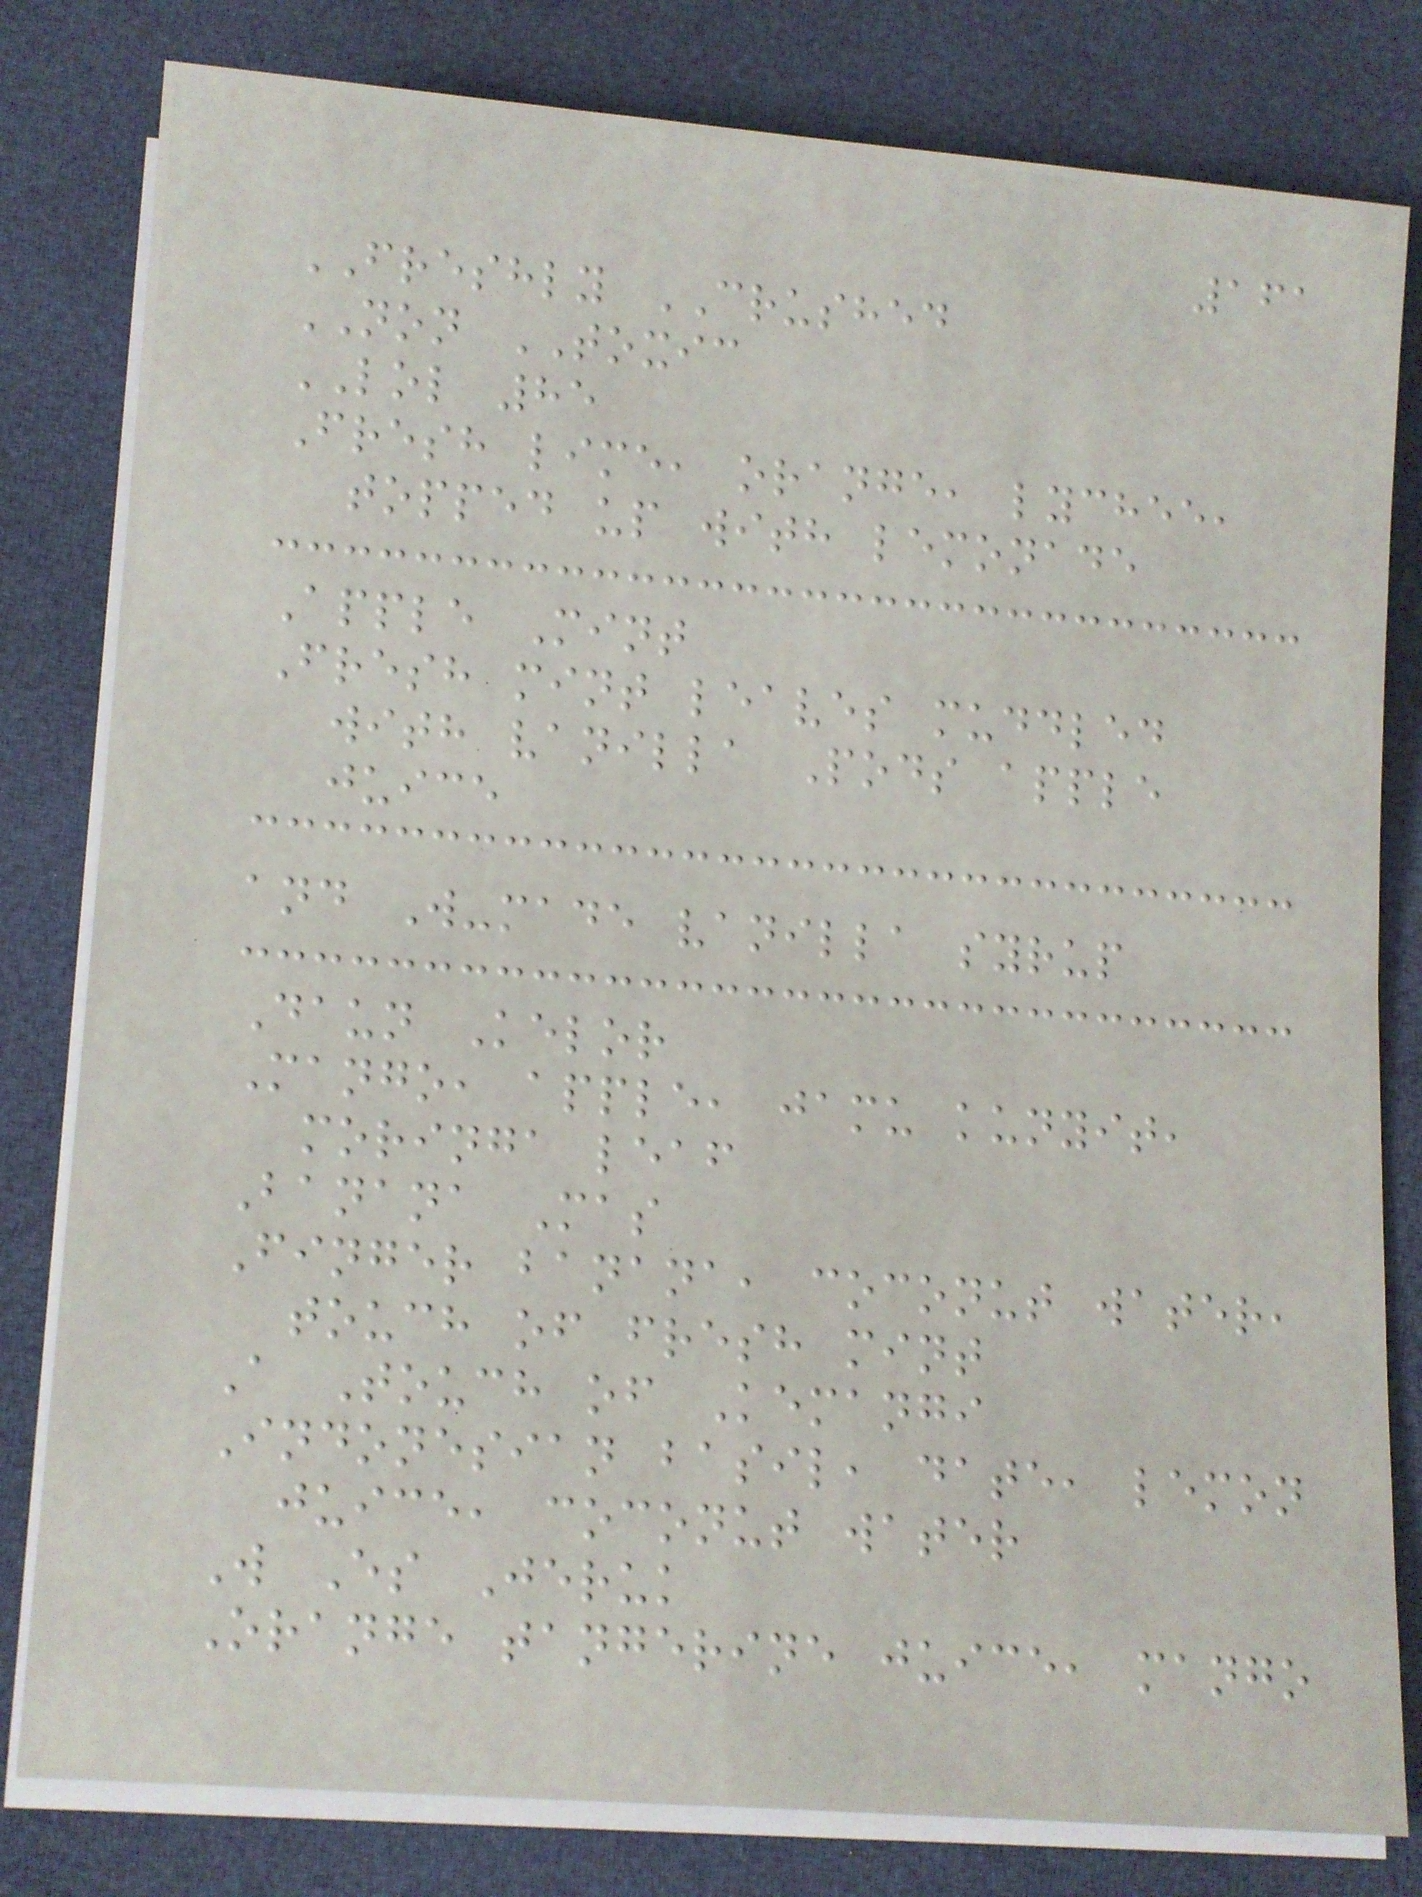161
FRESHLY CRUSHED
NON TOXIC
LOL 85
Fresh lime, orange, lychee,
topped up with lemonade
Apple Mint
Fresh mint leaves muddled
with vanilla Pods apple
juice
and W-made vanilla syrup
Daun Kelor
Mango, apple, jamu kunyit,
moringa leaf
Banana Mas
Finger banana, coconut water,
touch of fresh mint
A Touch of Kemangi
Indonesian basil, date, lemon
juice, coconut water
W Es Jeruk
Orange tangerine juice, mango
